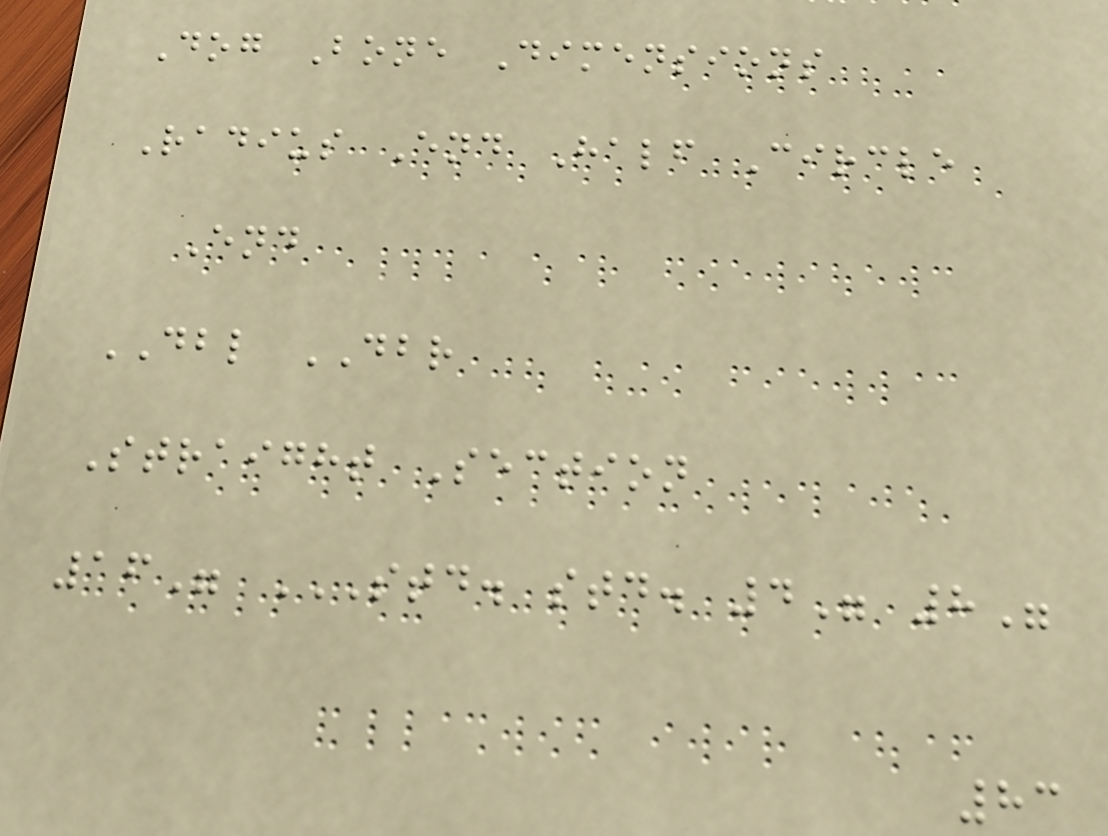Dog Bone Dimensions
Radius End Half Circle
End
DBL DBR
Straight Section
16" STD. STD. 4" 8"
83
